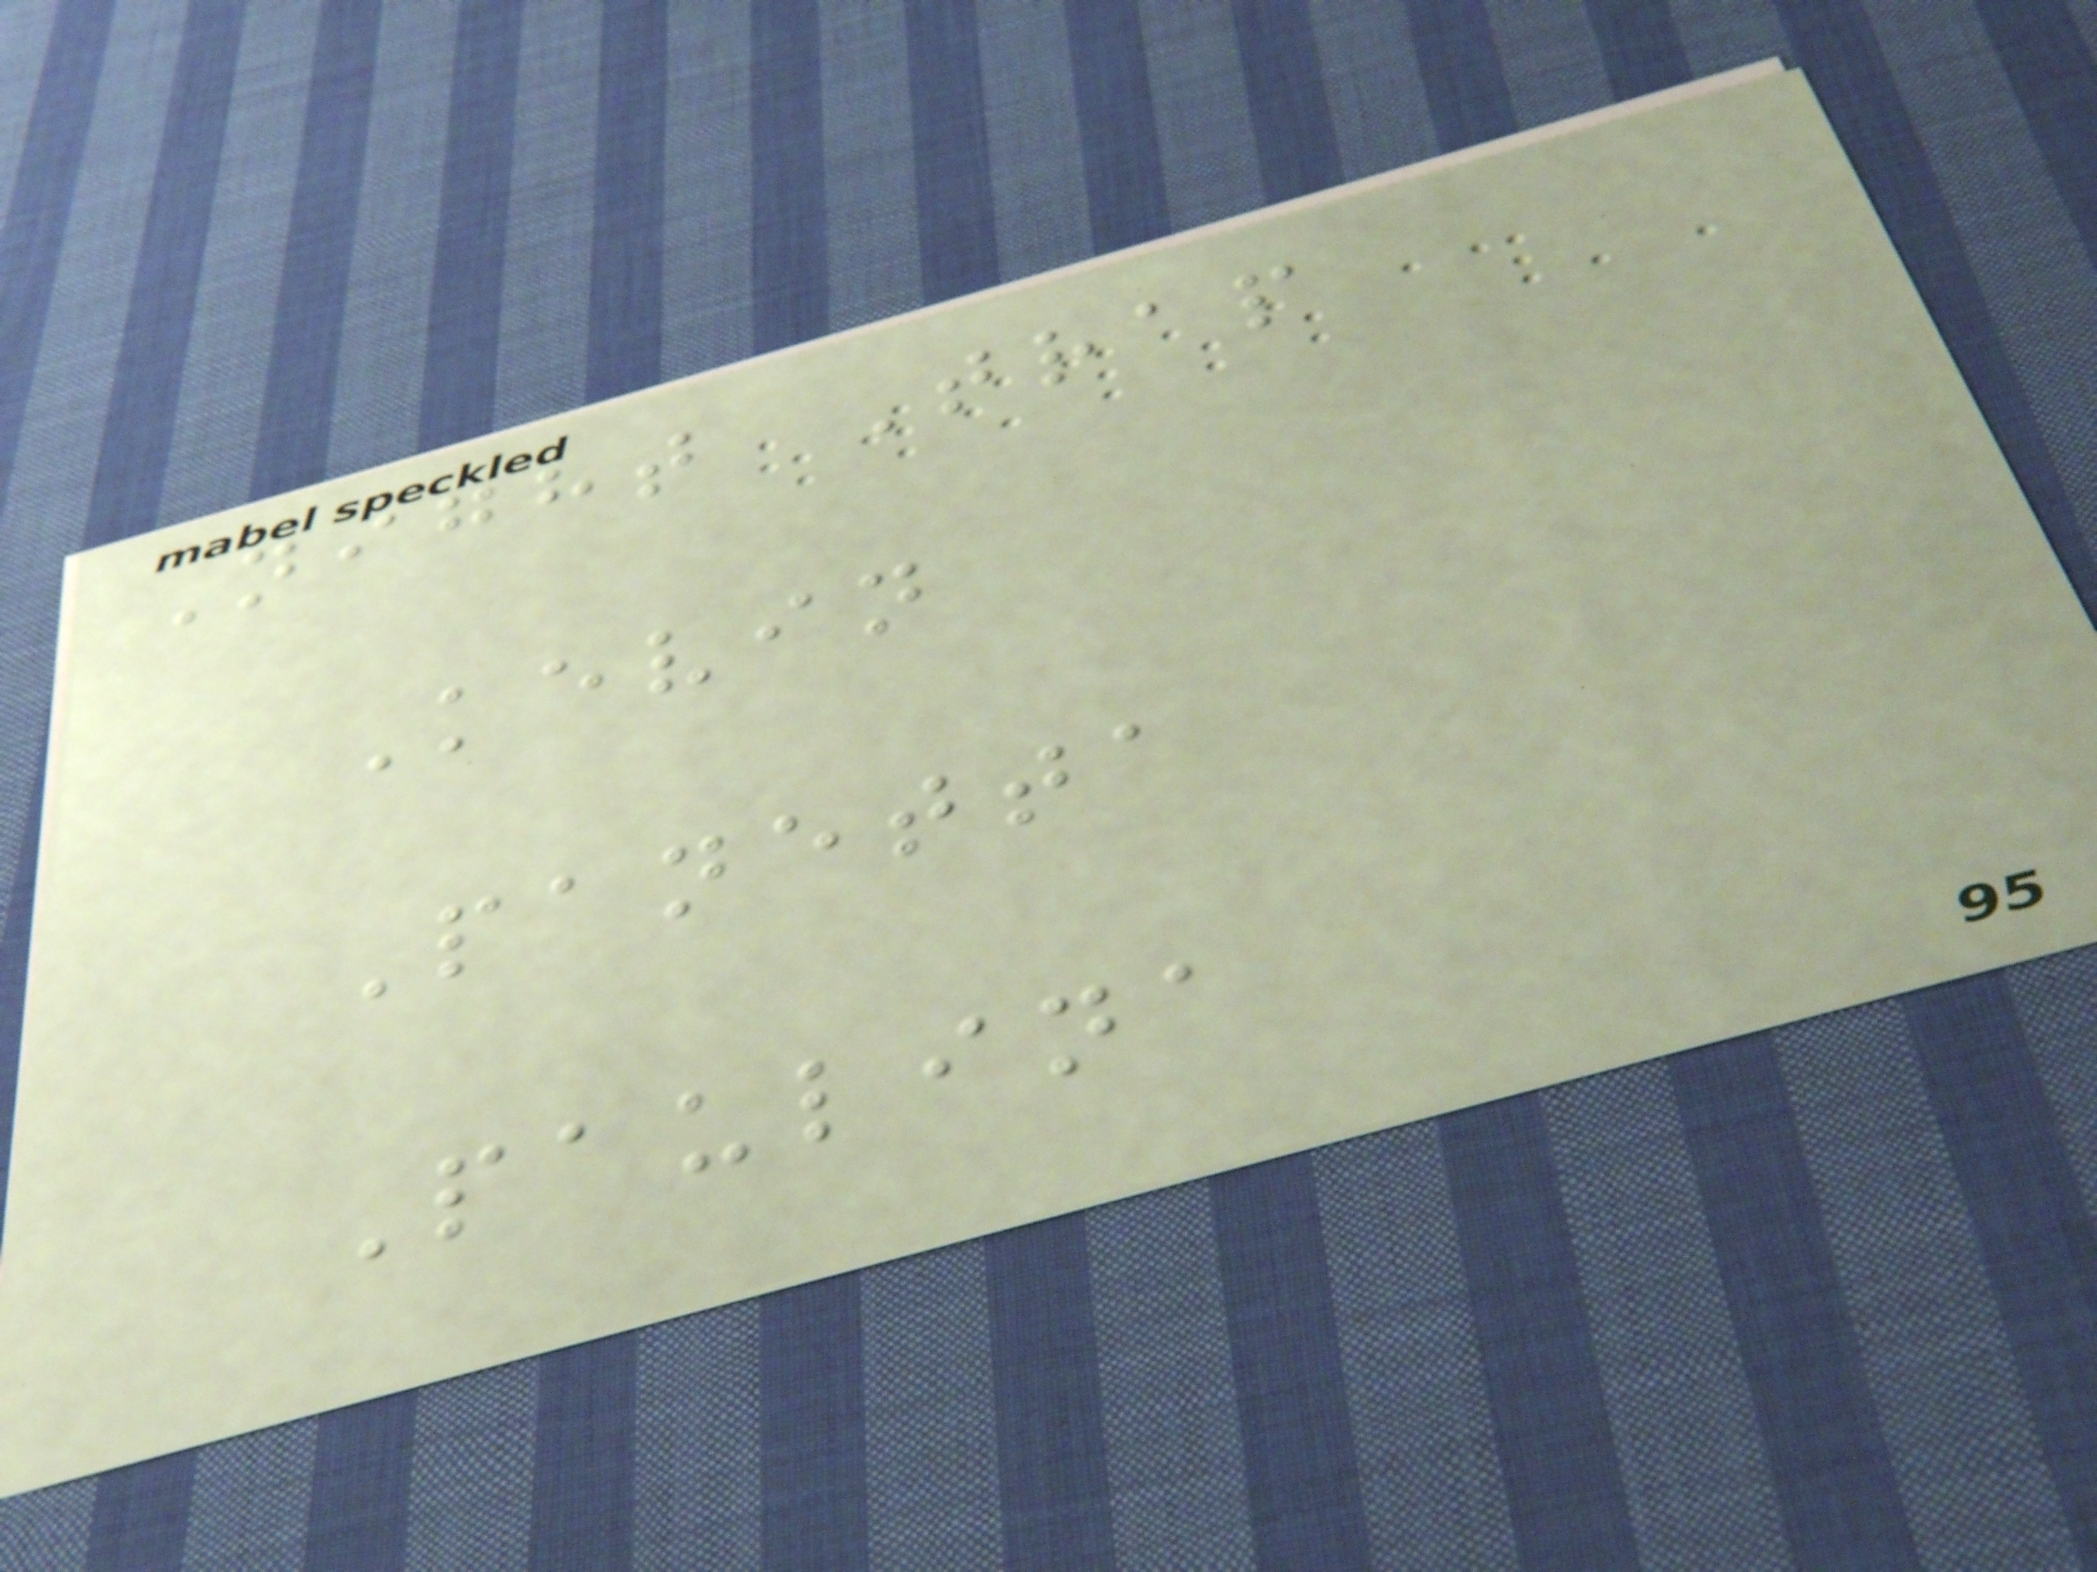Night Trap
Kevin
Panetta
Paulina
